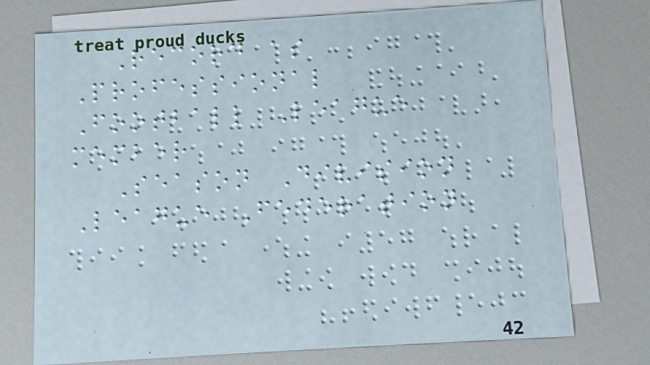Record as
Professional
Football League
member
Season Division
League Federation
